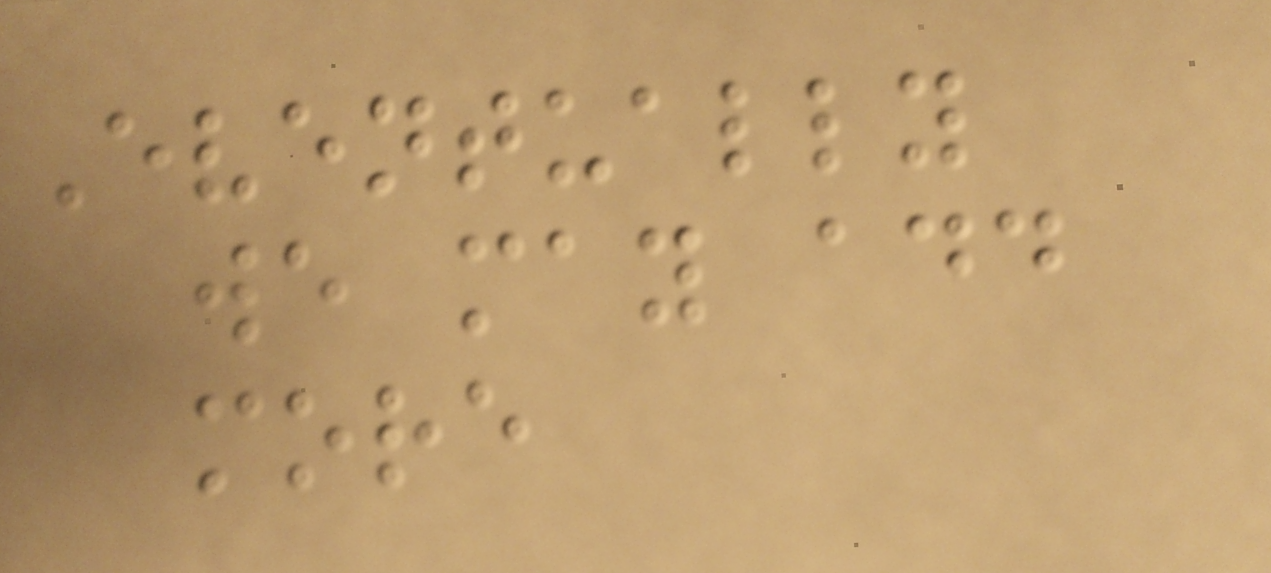Eventually
we may add
more
